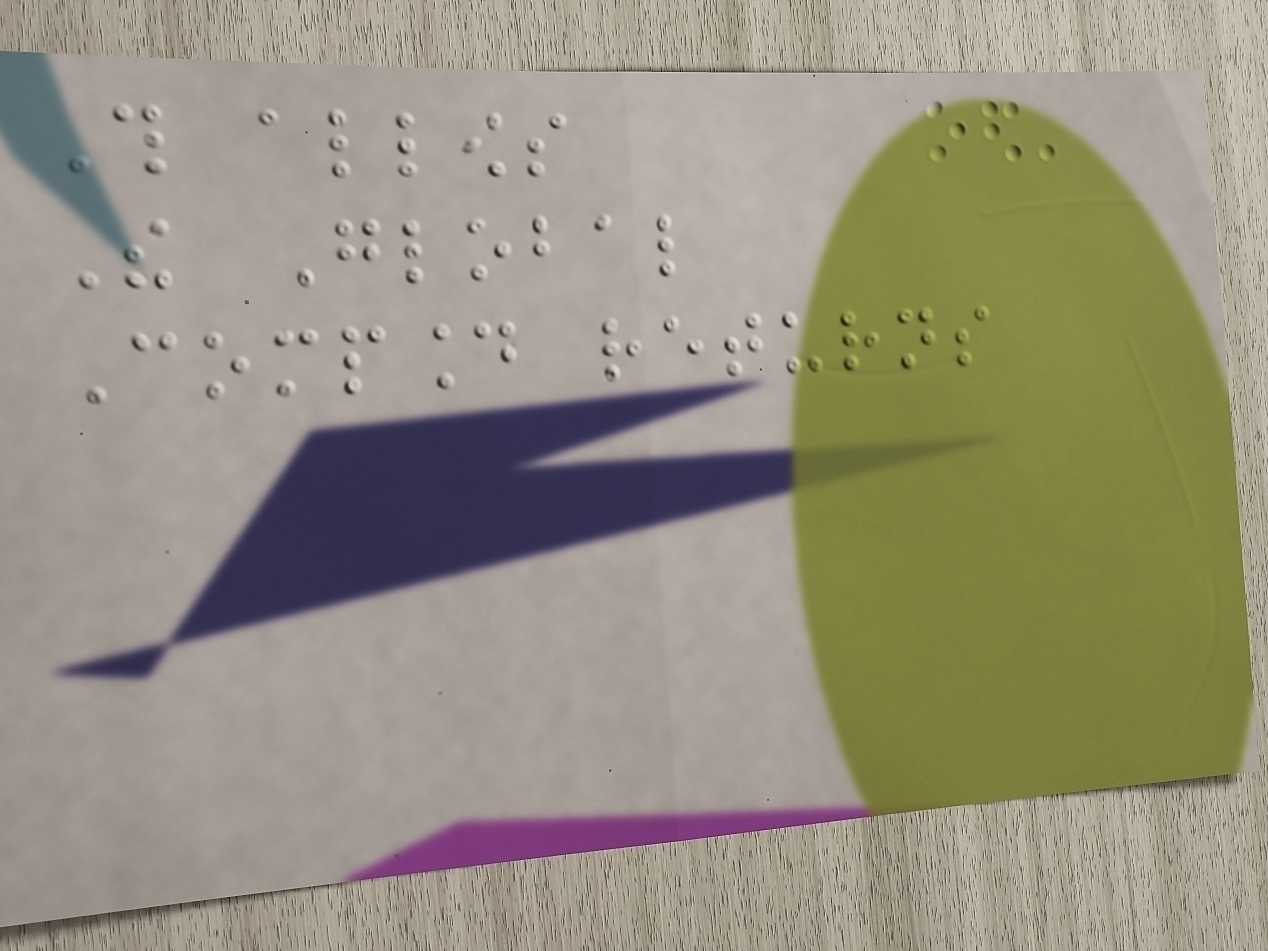This allows
The Global
Compound returns
